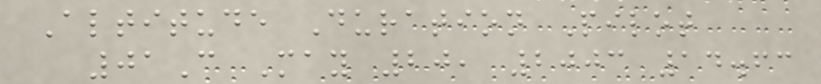Altitude Duration Pilot
01C May 20, 2003 14.63
